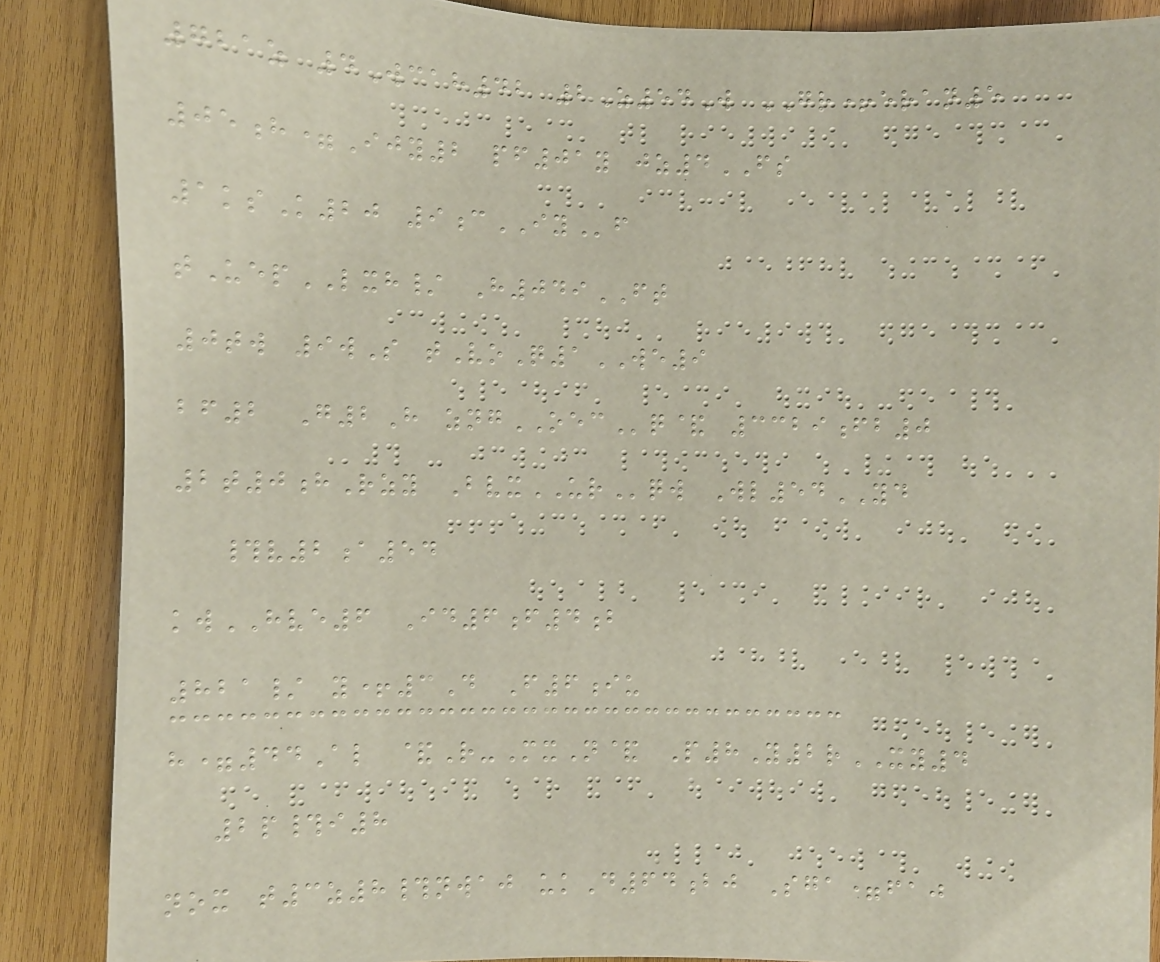721z 4Wcah42 2Z54W GR+eran5
05h=Ijy2 pf01y jz4FS
1ksK20 9cIYf
tUepLXH/ H049FT
0tw 9wS tVoQ1WE9
bf2 G2H zngOECq& 3329fb0
2t0hRzy BvxURqw Wl54YD
#v2a54
kwHVE6 Id6f4b
821/ y+3D F6iu
h=44Al &R-MxN& P8Y2rXY4
2p#i8
nox t3z8#nwaj ukD64bj Sga=faj
